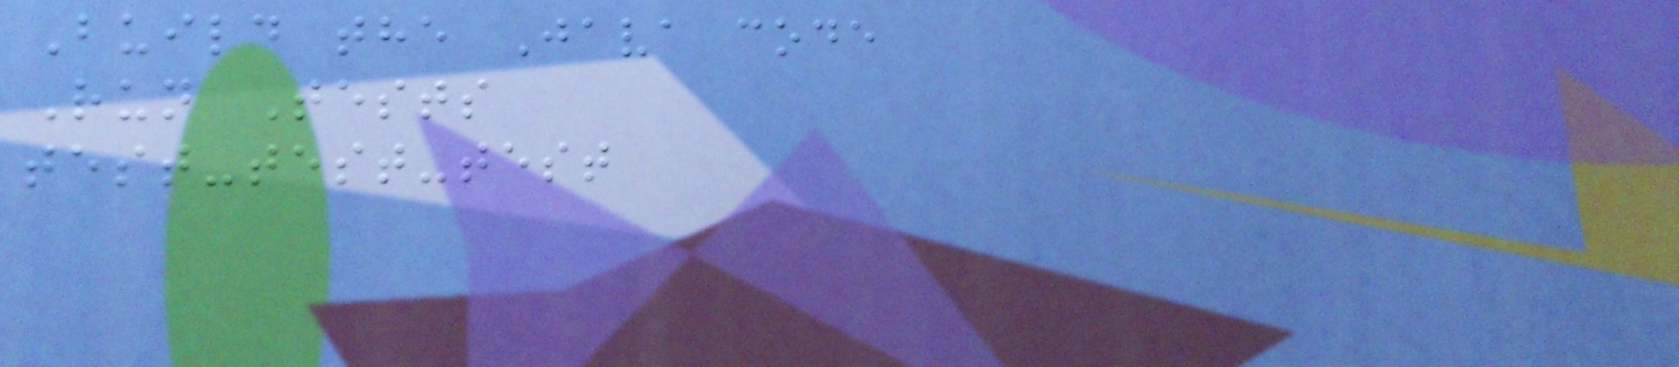Build the Java code
Run Tests
test-test-test
